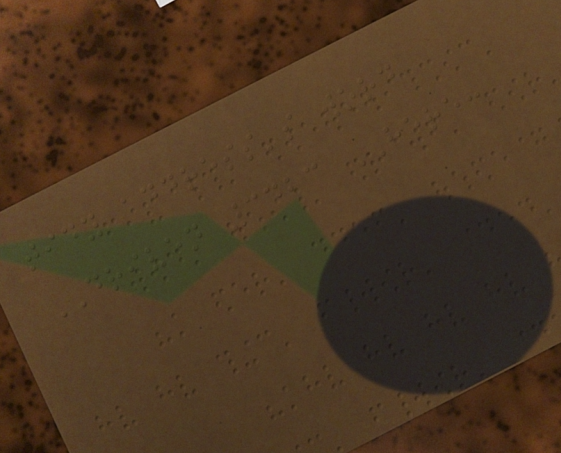tidy address's word
DRIVEN 3423 HERE:
